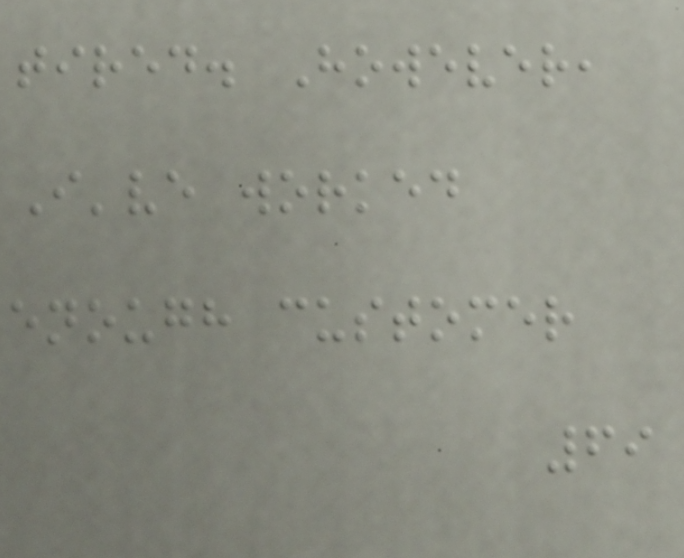tired. However,
I've worked
enough customer
69
